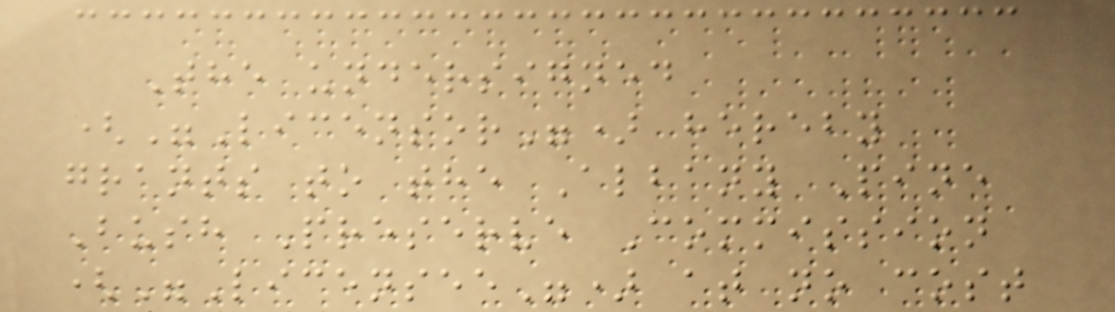The undersigned
("Licensor") hereby
grants to the Albany Pine
Bush Preserve Commission
("Licensee") at no cost
